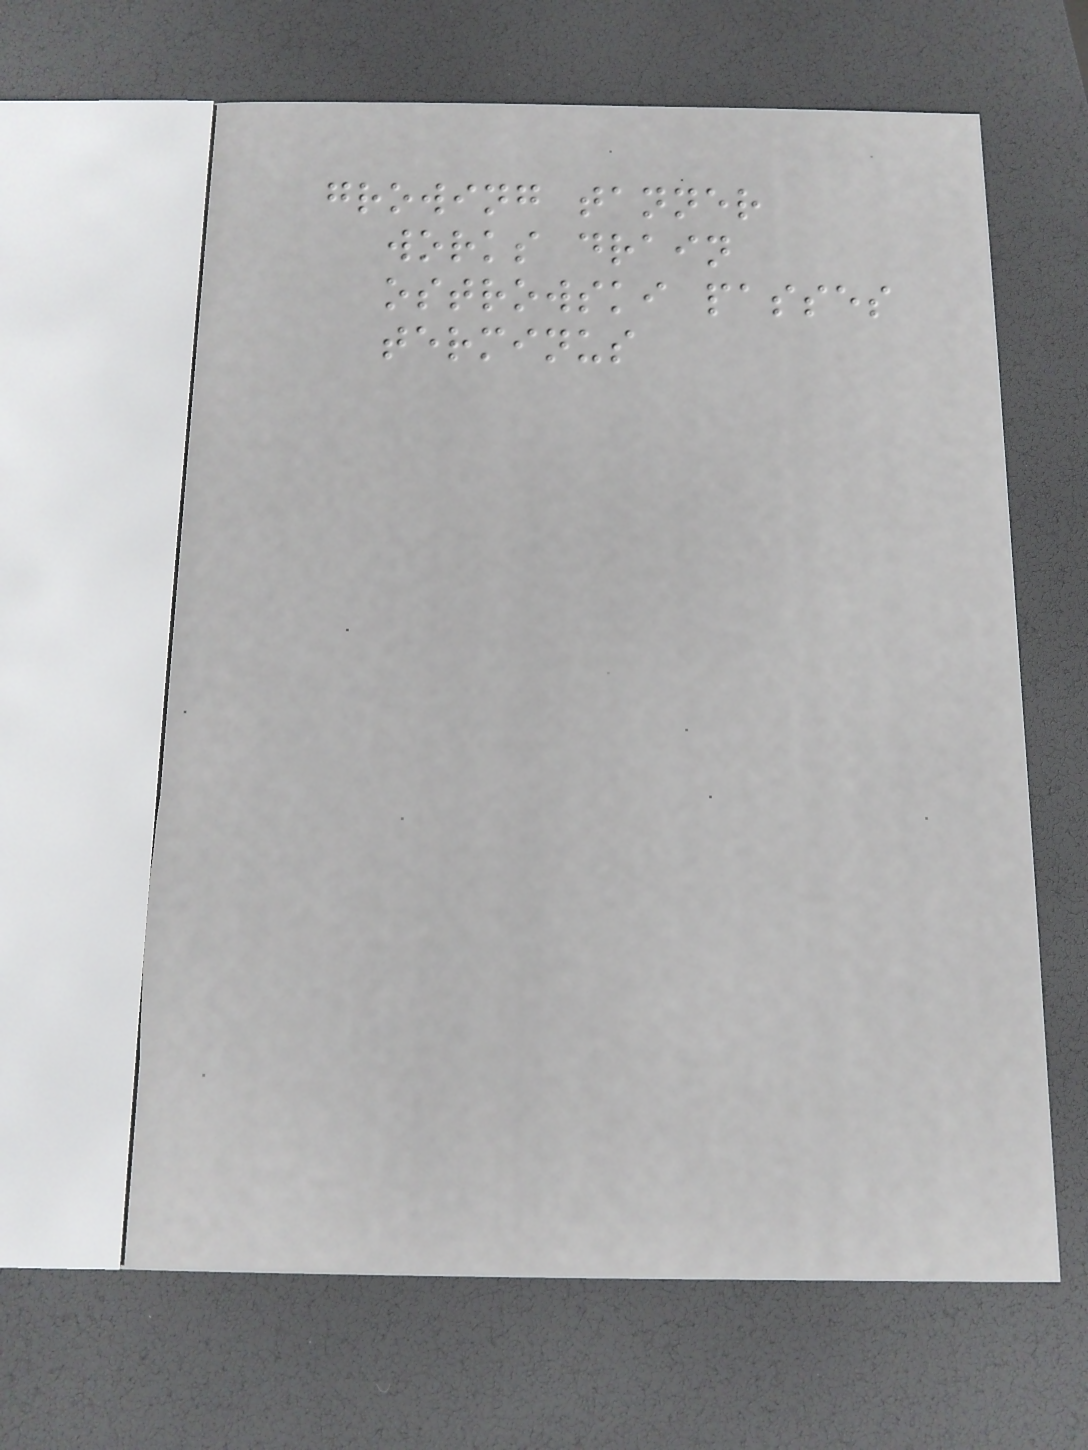growing tanner
works drain
ostrowski passes
terminus
